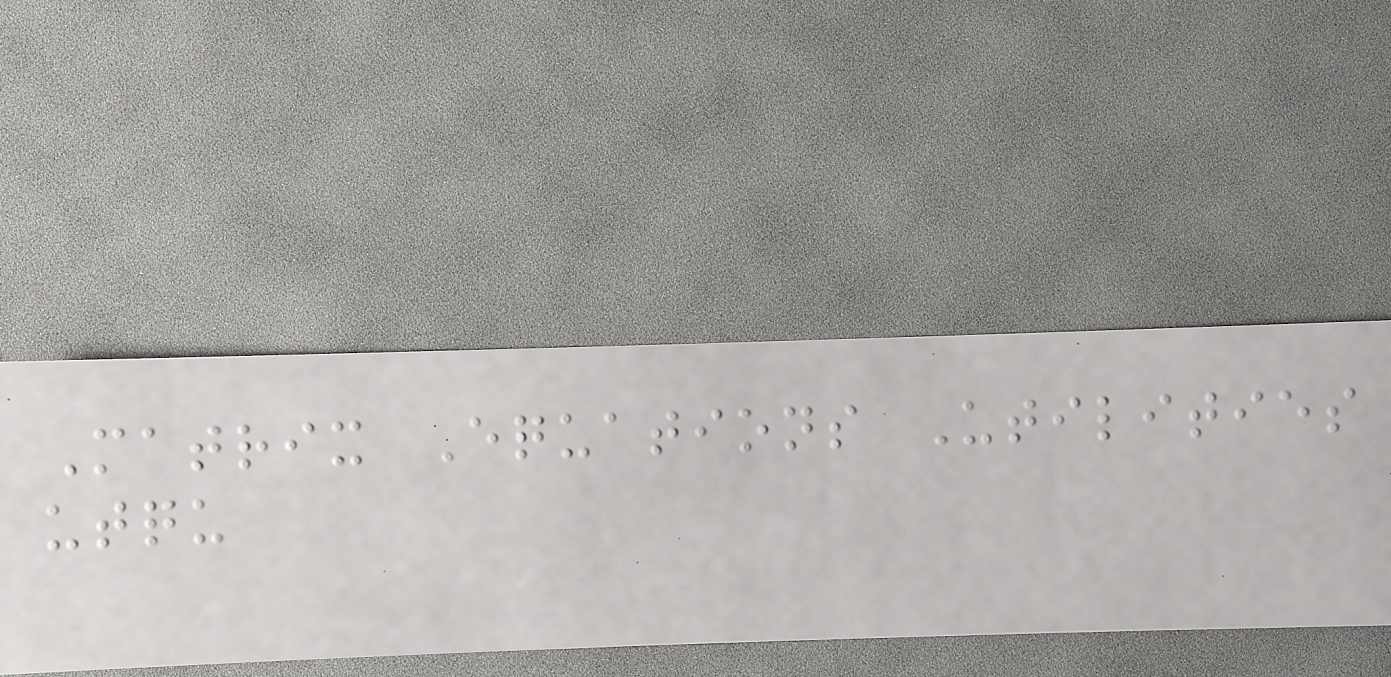Matrix Equations Utilities
utqu
